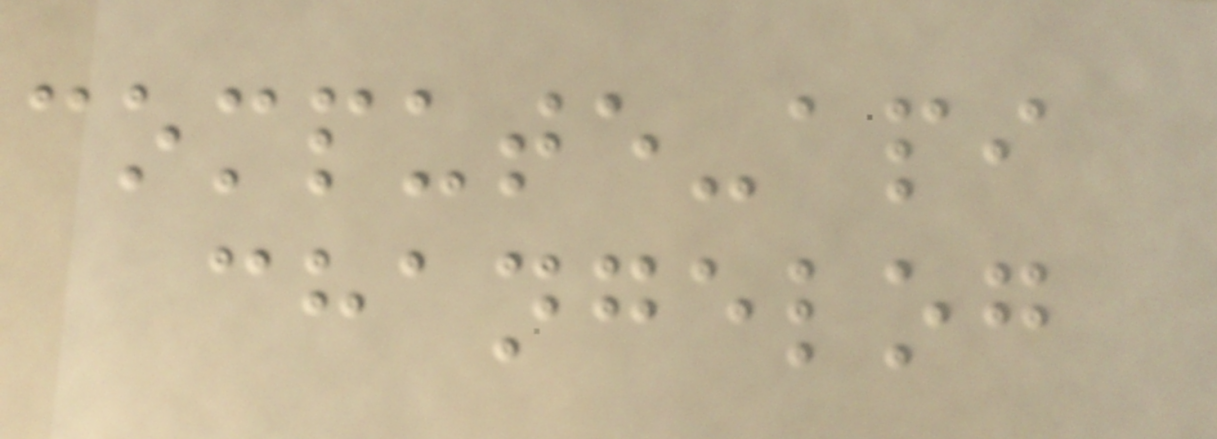compute-api
changelog
